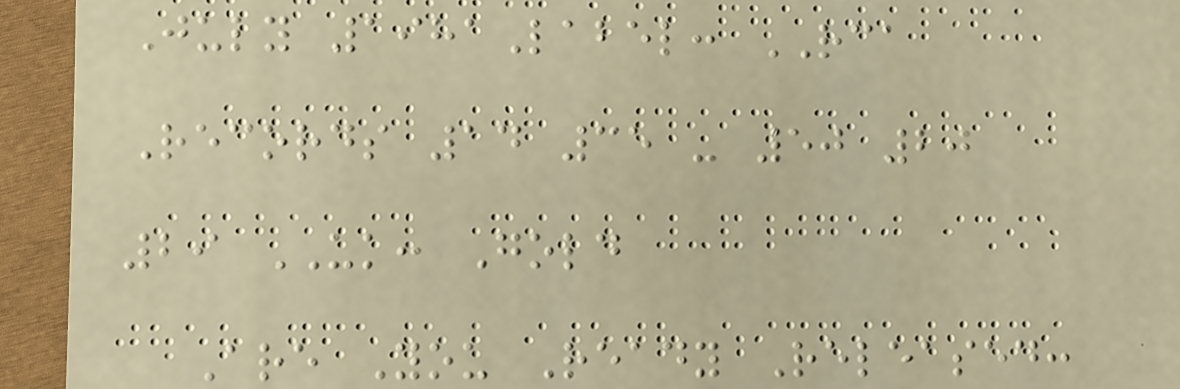July 1981Label: RCA
Records 14 35 - 50 20
29 UK: Gold
Are You Ready Released:
